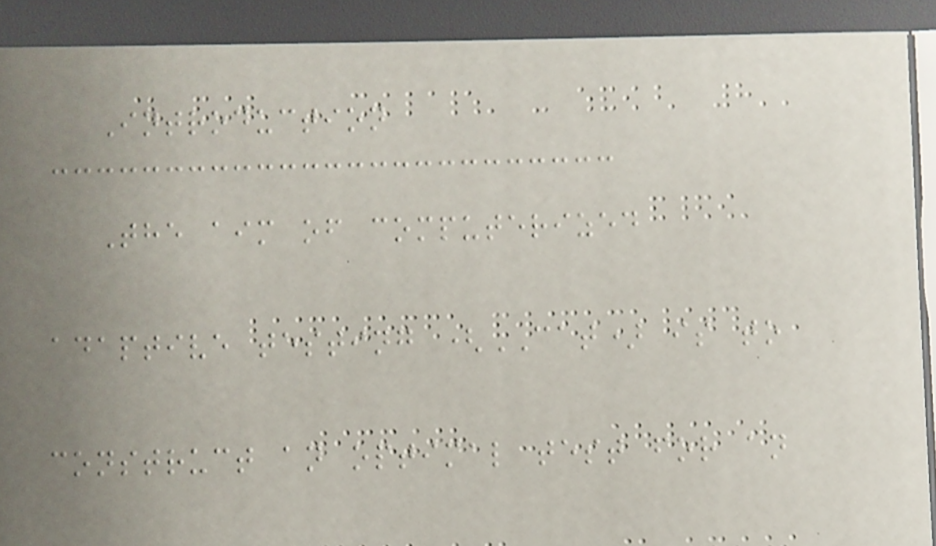Introduction
The aim of computerized
adaptive testing (CAT) is to
construct an optimal test for an
